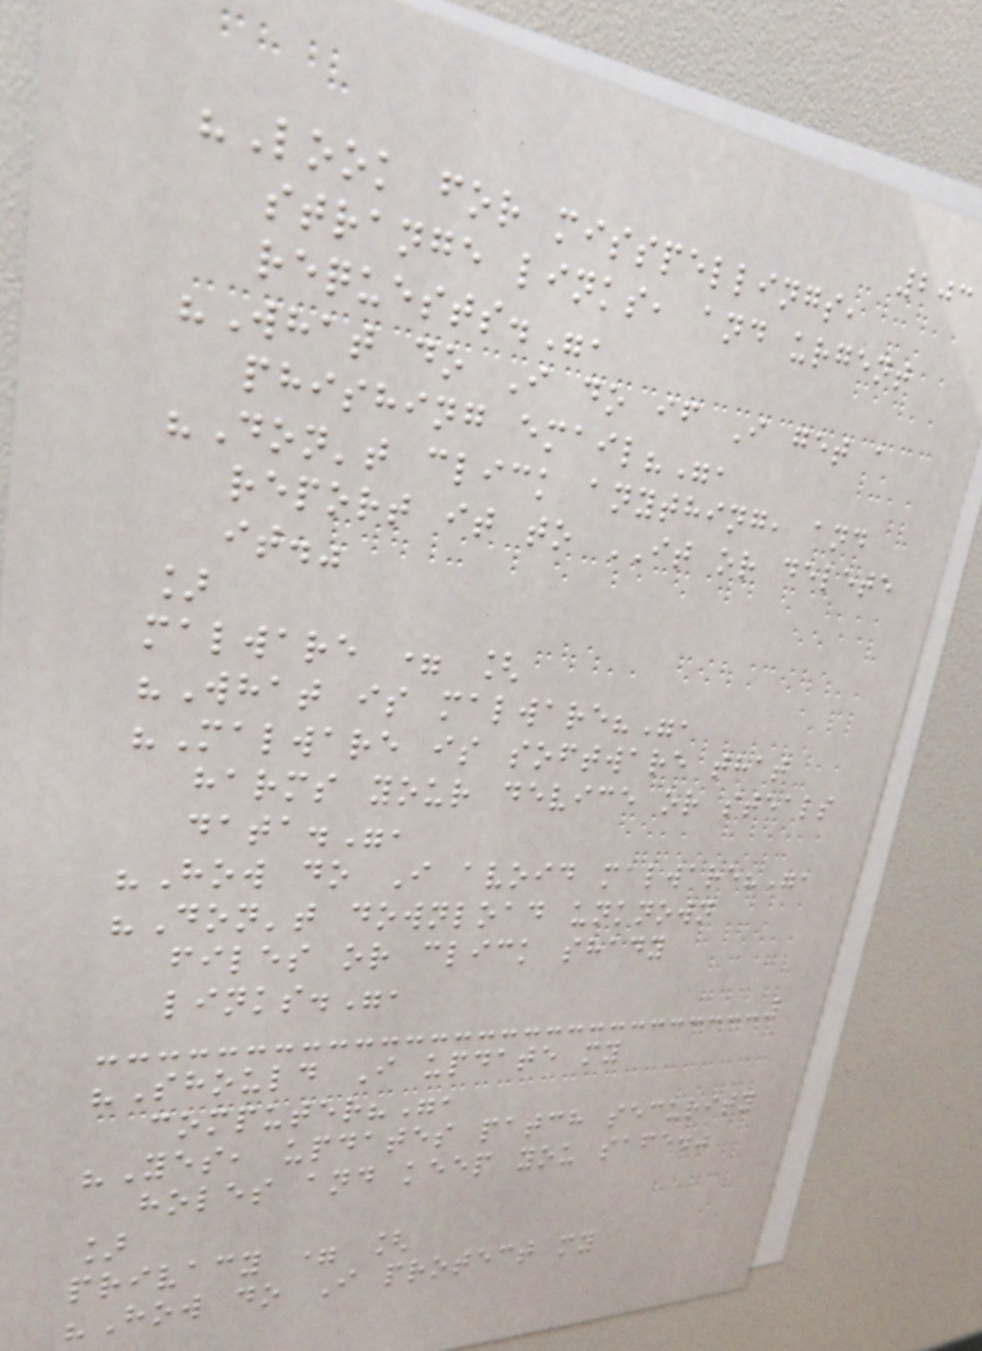203
"Look for misspellings,
strange links, and urgent
requests.",
"What do I do if I get a
phishing email?",
"Don't click anything, and
report it to IT or delete
it."
]
malware = [
"What is malware?",
"Malware is software that
harms your device or steals
data.",
"How do I avoid malware?",
"Don't download unknown
files or click shady
links.",
"Should I update my
computer?",
"Yes, updates patch security
holes and keep you safe."
]
privacy = [
"How do I protect my
